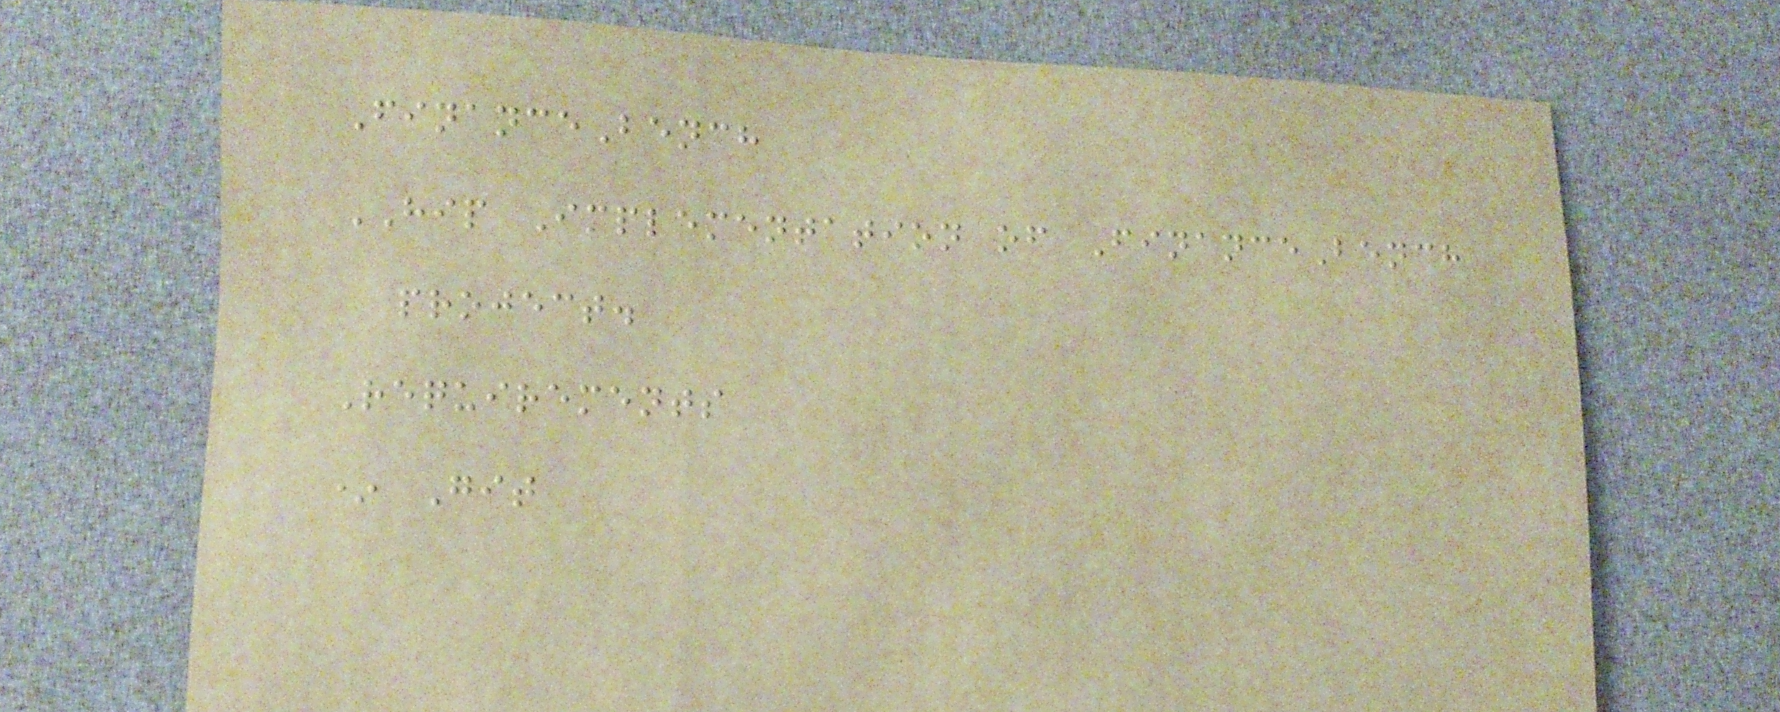FinanceBench
HIP Implementation of FinanceBench
project.
Requirements
* Git
